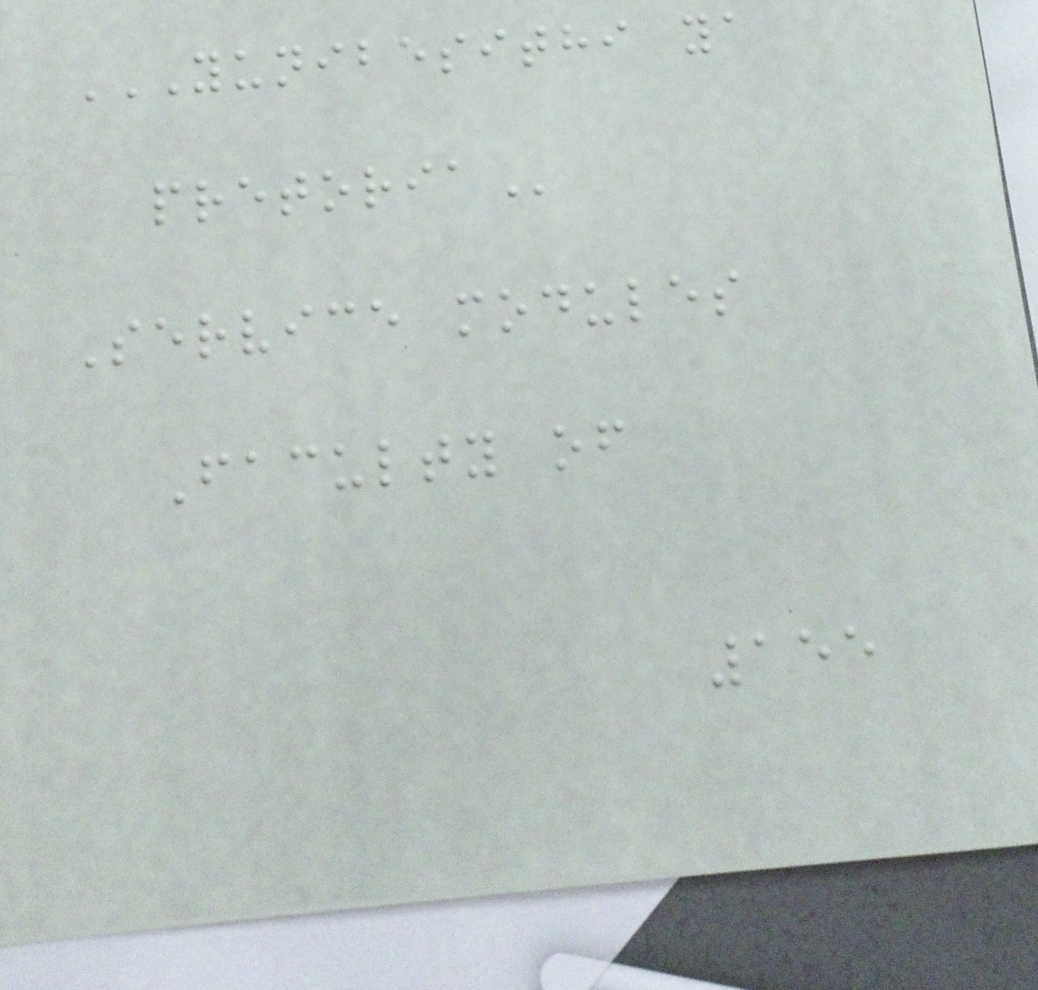YUNIBESITHI YA
PRETORIA
Service modules
Faculty of
155
